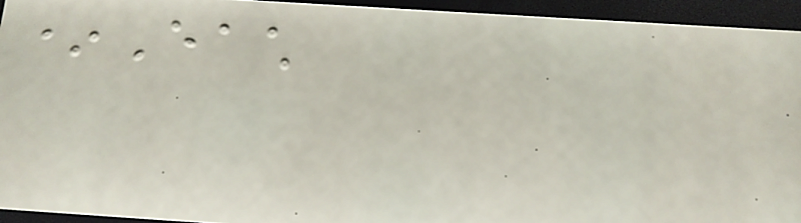*Each
